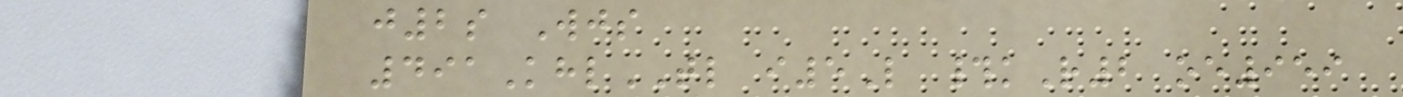j2s Wjs
491KhlTL i5L #kR2 oe959
